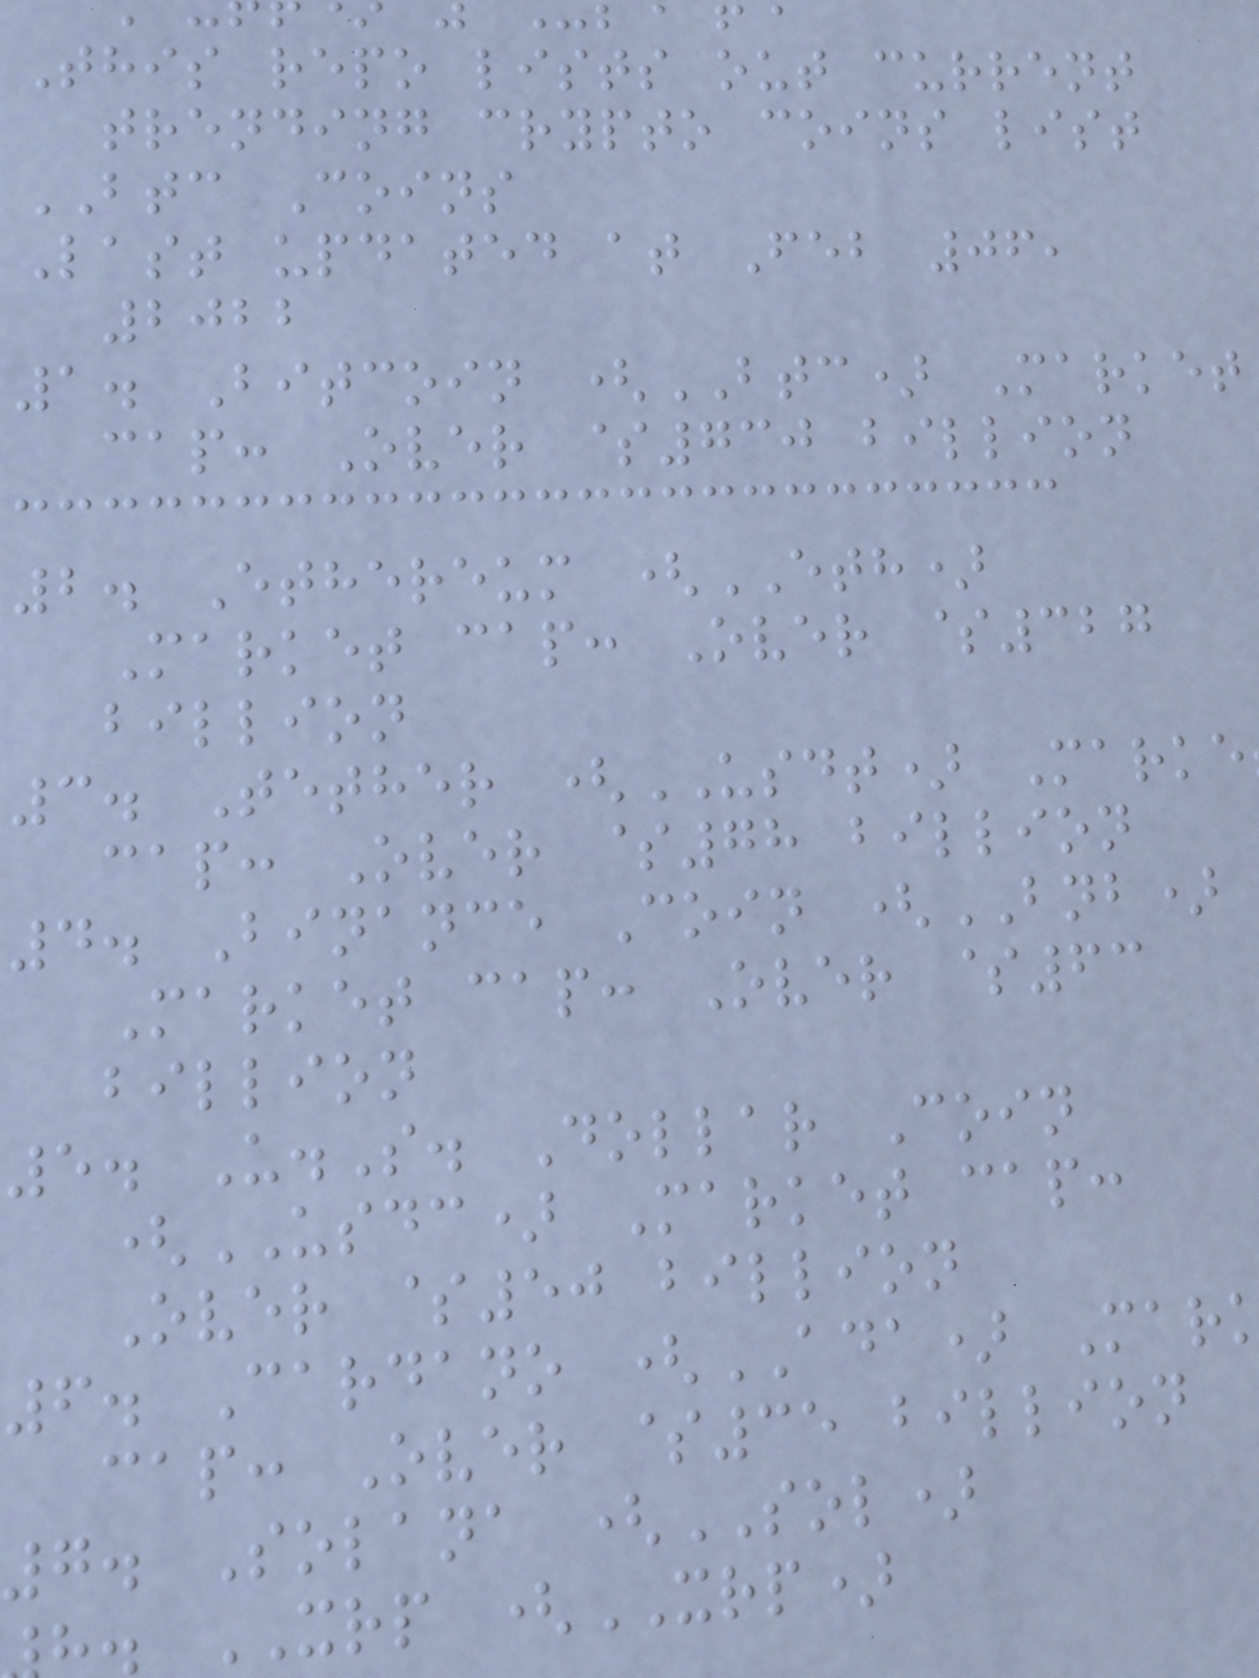This repo lists out current
trending crypto coins list
BTC Coins
Last updated at Feb 06,
2022
1. Bitcoin (BTC) Market
cap: Over $730 billion
2. Ethereum (ETH)
Market cap: Over $327
billion
3. Tether (USDT) Marke
cap: Over $78 billion
4. Binance Coin (BNB)
Market cap: Over $63
billion
5. U.S. Dollar Coin
(USDC) Market cap:
Over $50 billion
6. Cardano (ADA) Mar
cap: Over $35 billion
7. Solana (SOL)
. XRP (XRP)
